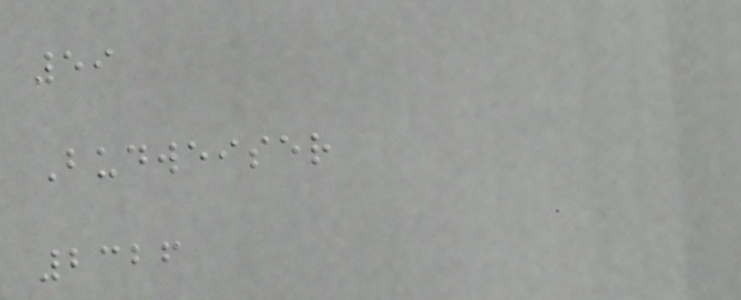59
Budweiser
2326
